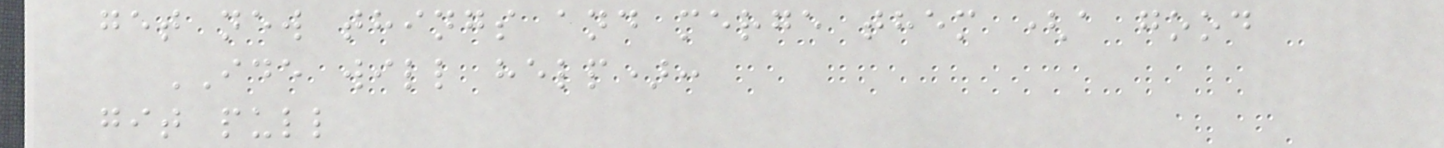get new things and merge them (a good
IDE will help):
git pull
